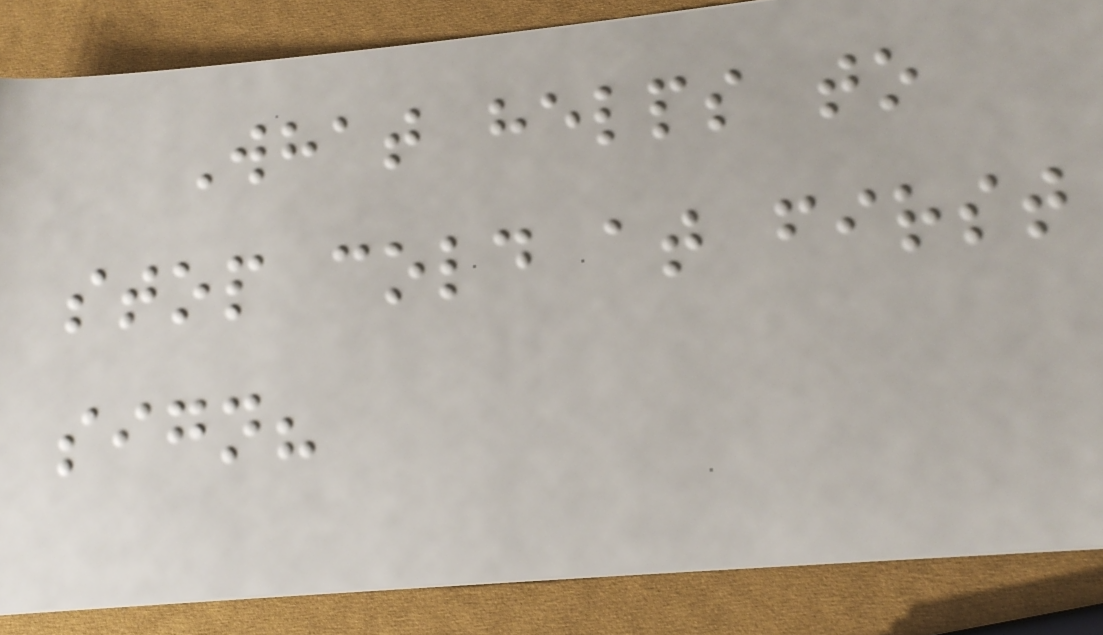What helps to
stop cold at first
sign?
